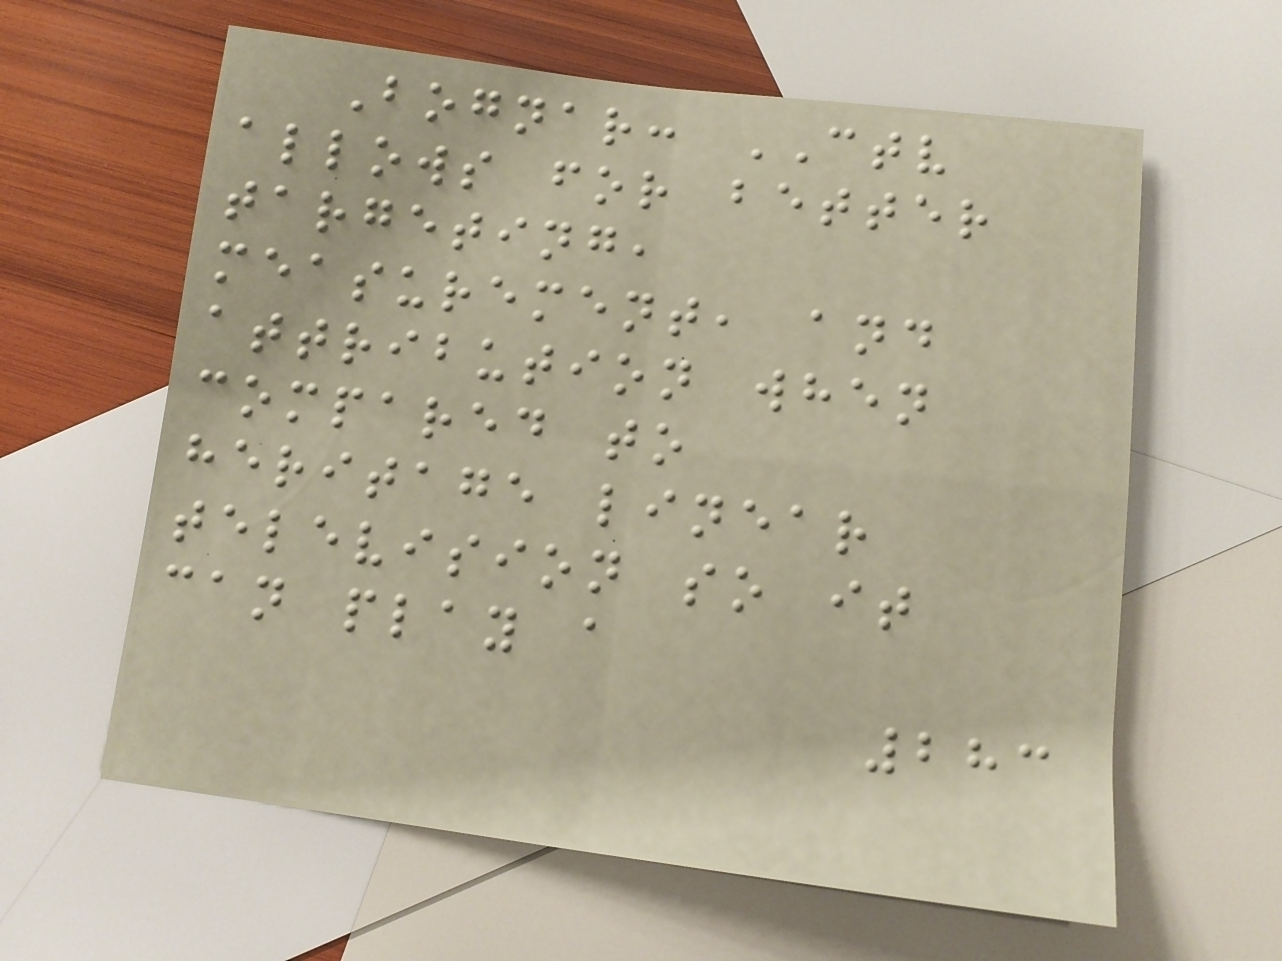Bognar: CTV
allows for better
targeting,
measurement, and
attribution when
compared to
heritage linear
television so it
can play a
283
